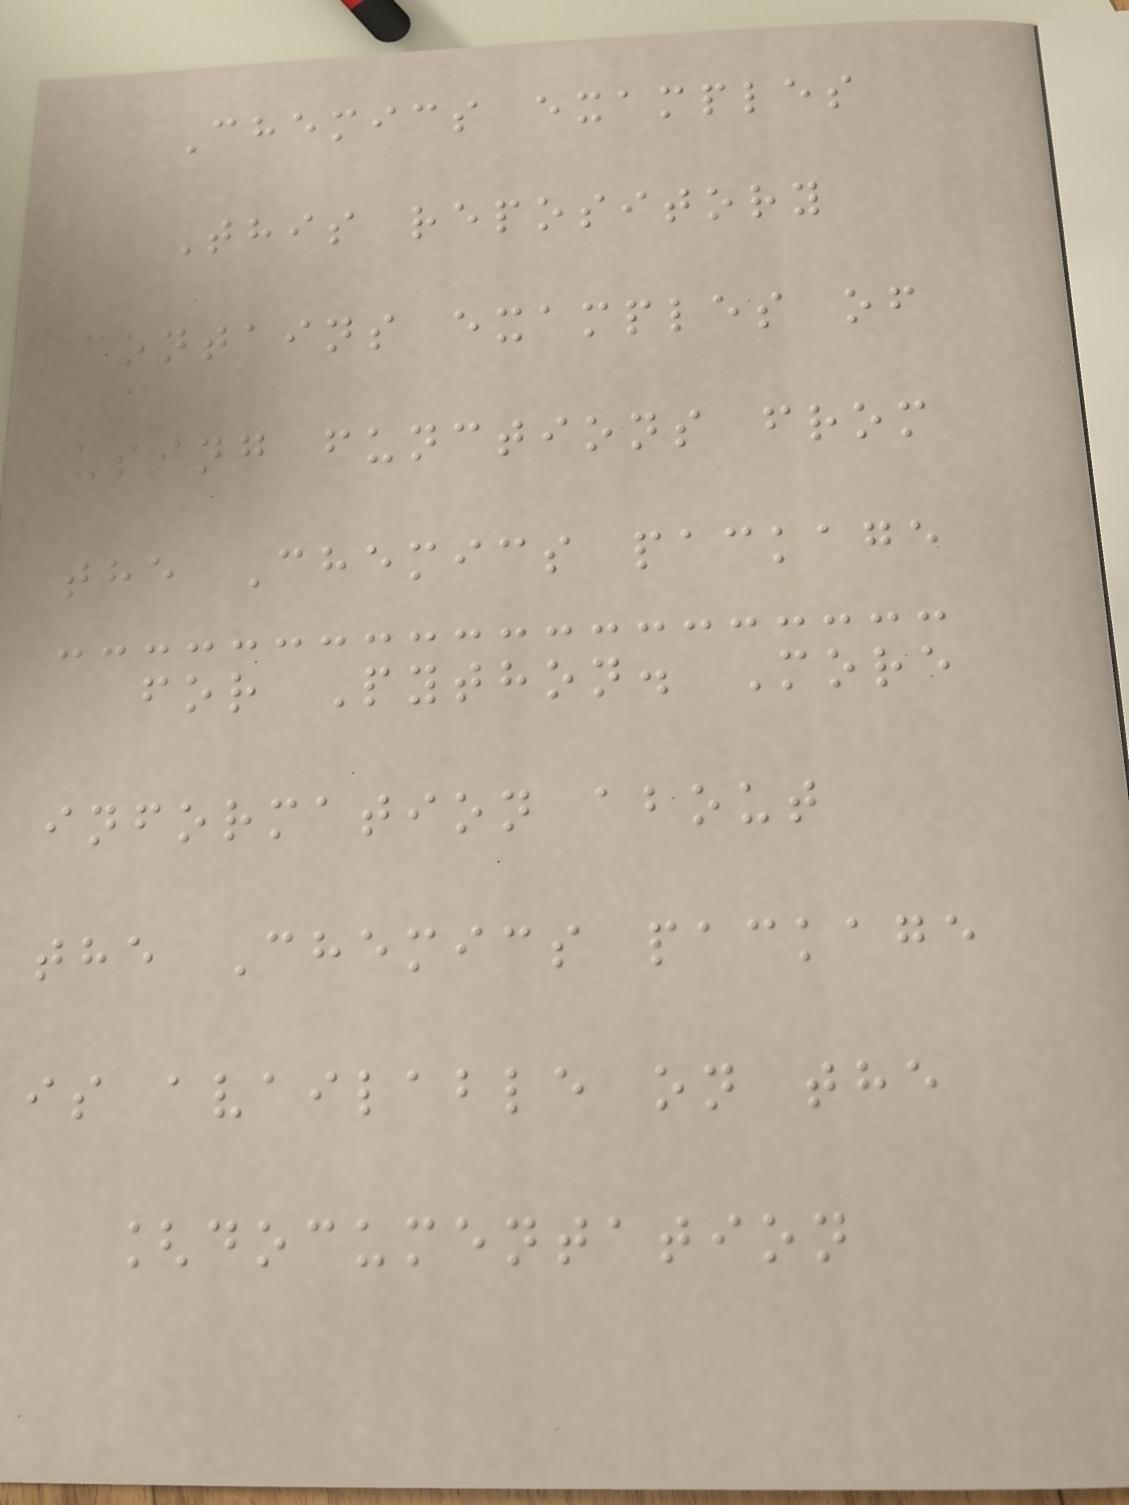Chemics examples
This repository
contains examples of
using functions from
the Chemics package
for Python. More
information about
the Chemics package
is available on the
[documentation
